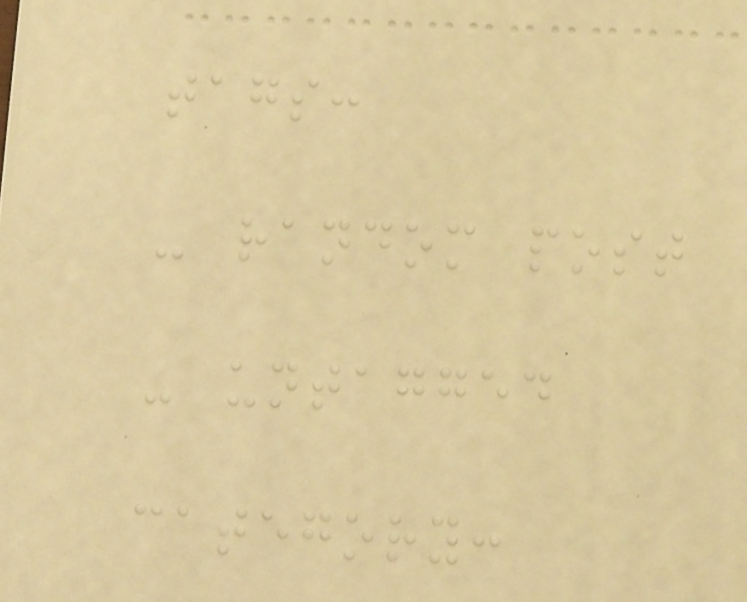tags:
- random post
- untagged
category:
